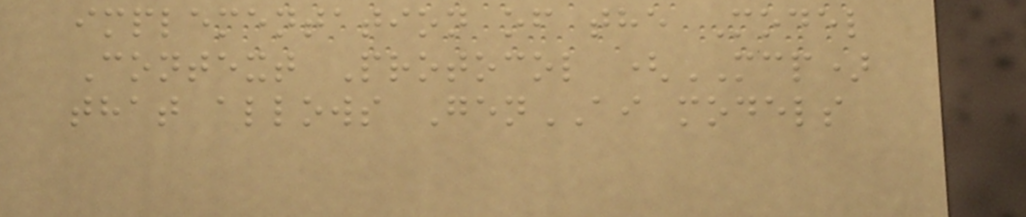implementation of the Model
Context Protocol (MCP)
that allows GenAI models
